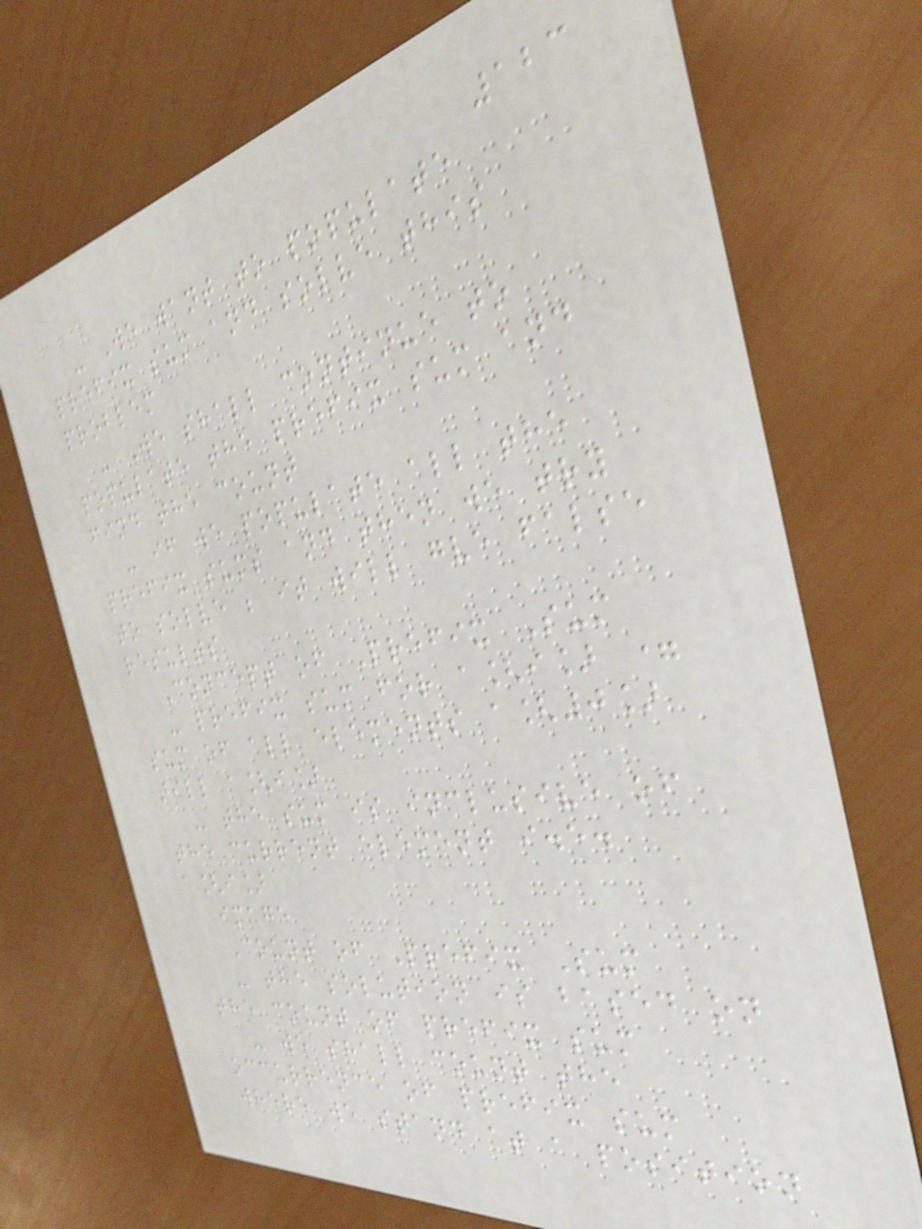123
- We want to populate
prefix sum and solve this
problem
- We shall continue to
populate the prefix sum and
find the count
- if we populate all the
prefix sums and then we try
to solve ; it will gve false
results
Concept of Prefix Sum
- prefix sum for a[i] =
sum of all elements a[0]
till a[i]
- the sum is inclusive of
the current element i.e.
a[i]
image
Count of Prefix Sum
- the solution is based on
the count of prefix sum
- we shall count the
occurrence of prefix sum
where we stand at a position
